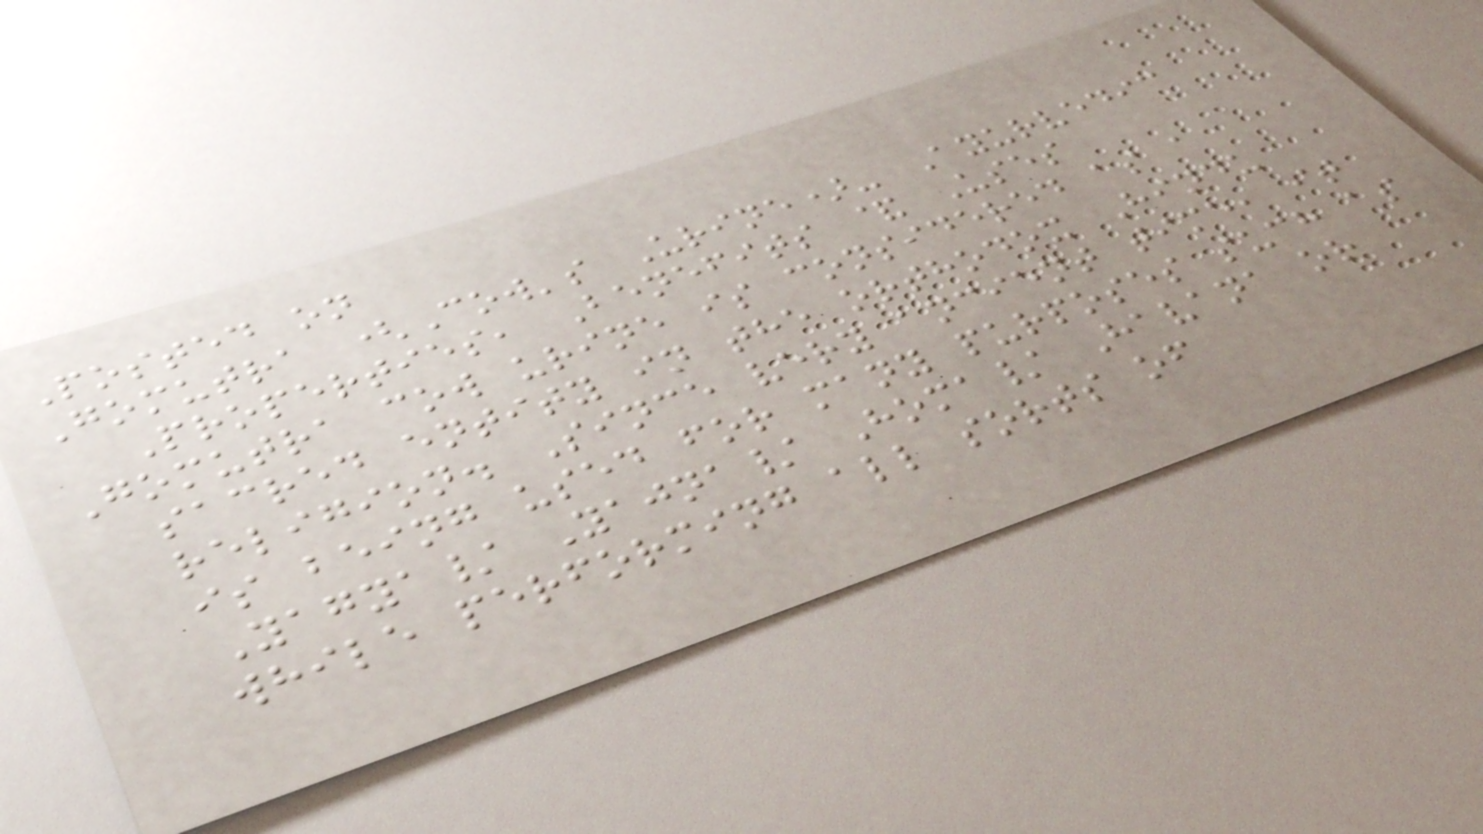Posted on
Gomutra (Cow's Urine)- Ayurvedic
Properties, Benefits & Uses
Gomutra cow urine is considered as a
sacred entity in the orthodox Hindu
religion. Since very ancient time, it
is being used for many purposes such as
Yagya/ Yajna/ Homa/ Havana or
while performing all sorts of
